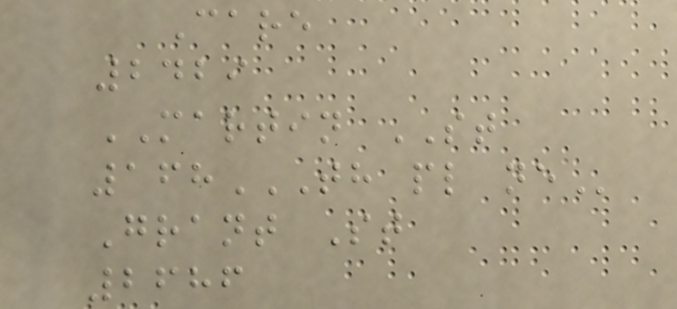Care
2429
MARTIN ST
168TH PL NE
Grant St
2686
